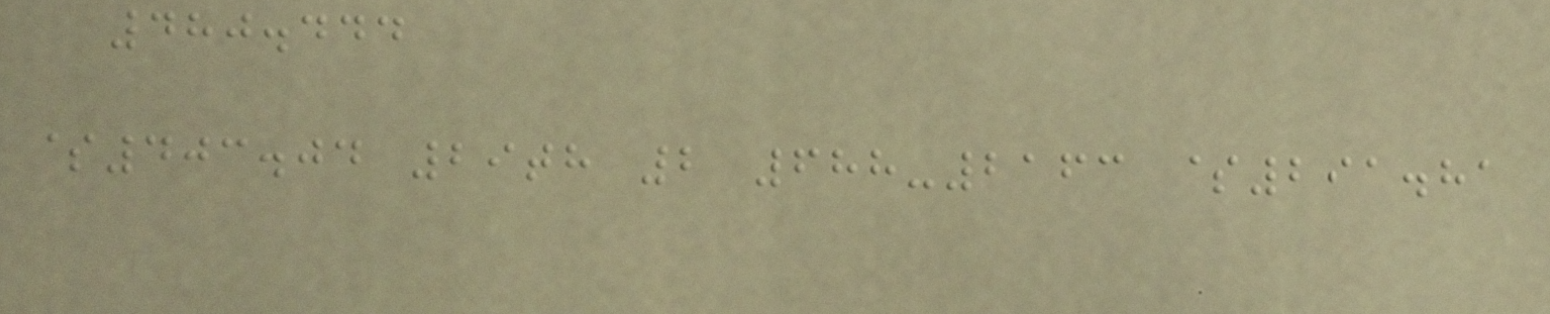480.444
$403.04 29th 2 688-2163 $291.81
